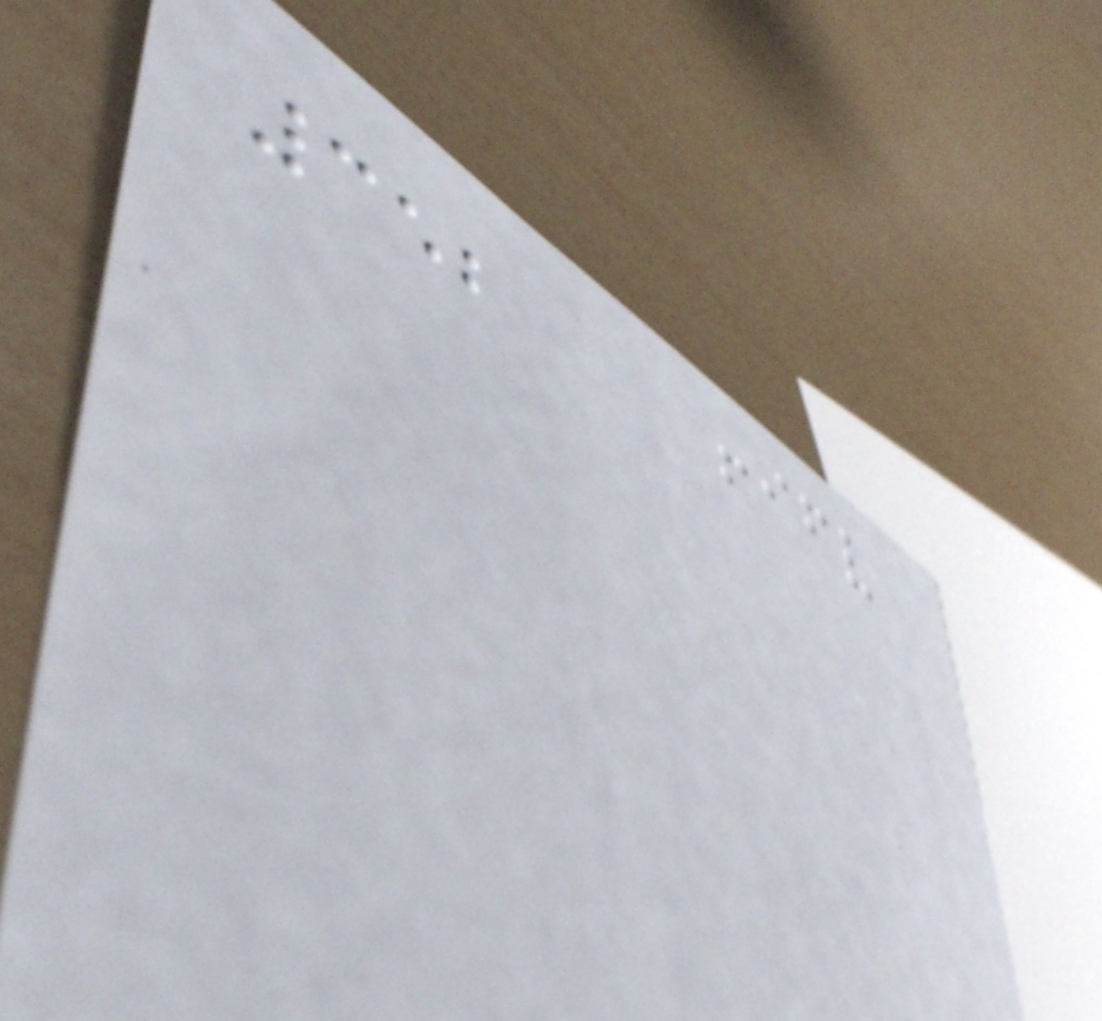352
